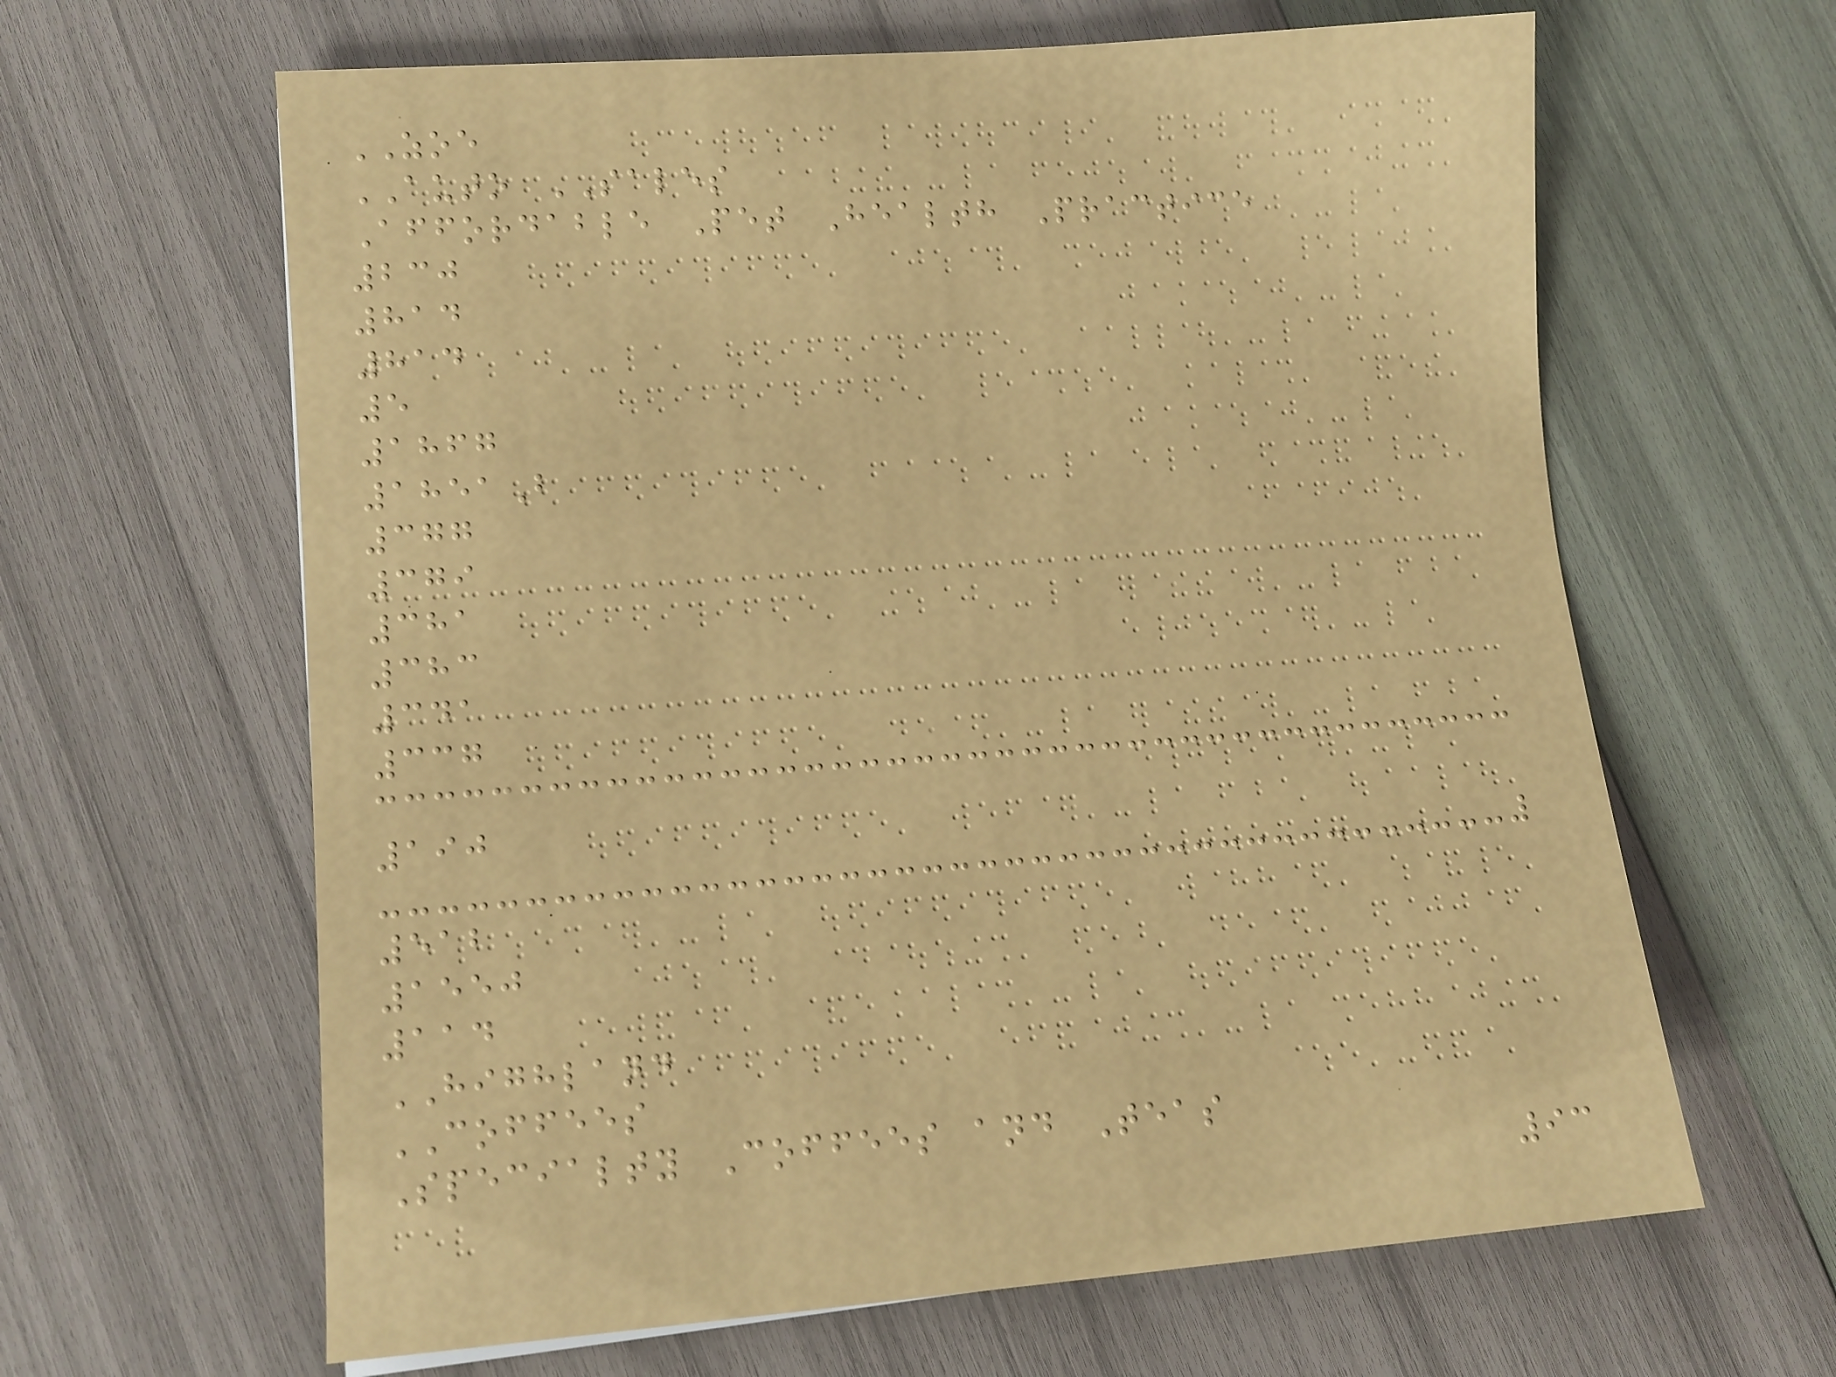ZOE
AUTO SALES
Affordable Pet Health Practice
230
814
814
5
1867
1851B
377
379
381
383
341
337
190
512
1550
114
HIGHLAND
COFFEES
Specialty Coffees and Teas
93
